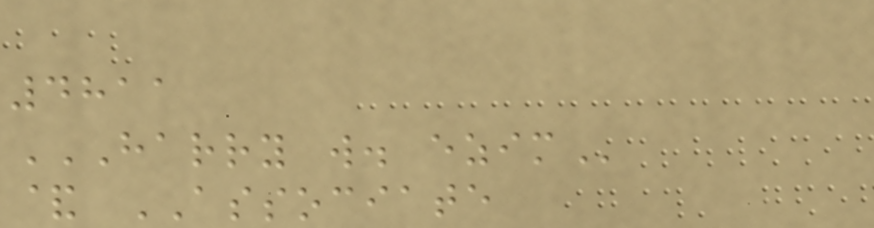4811
HARRY W. EZIM
& ASSOCIATE
